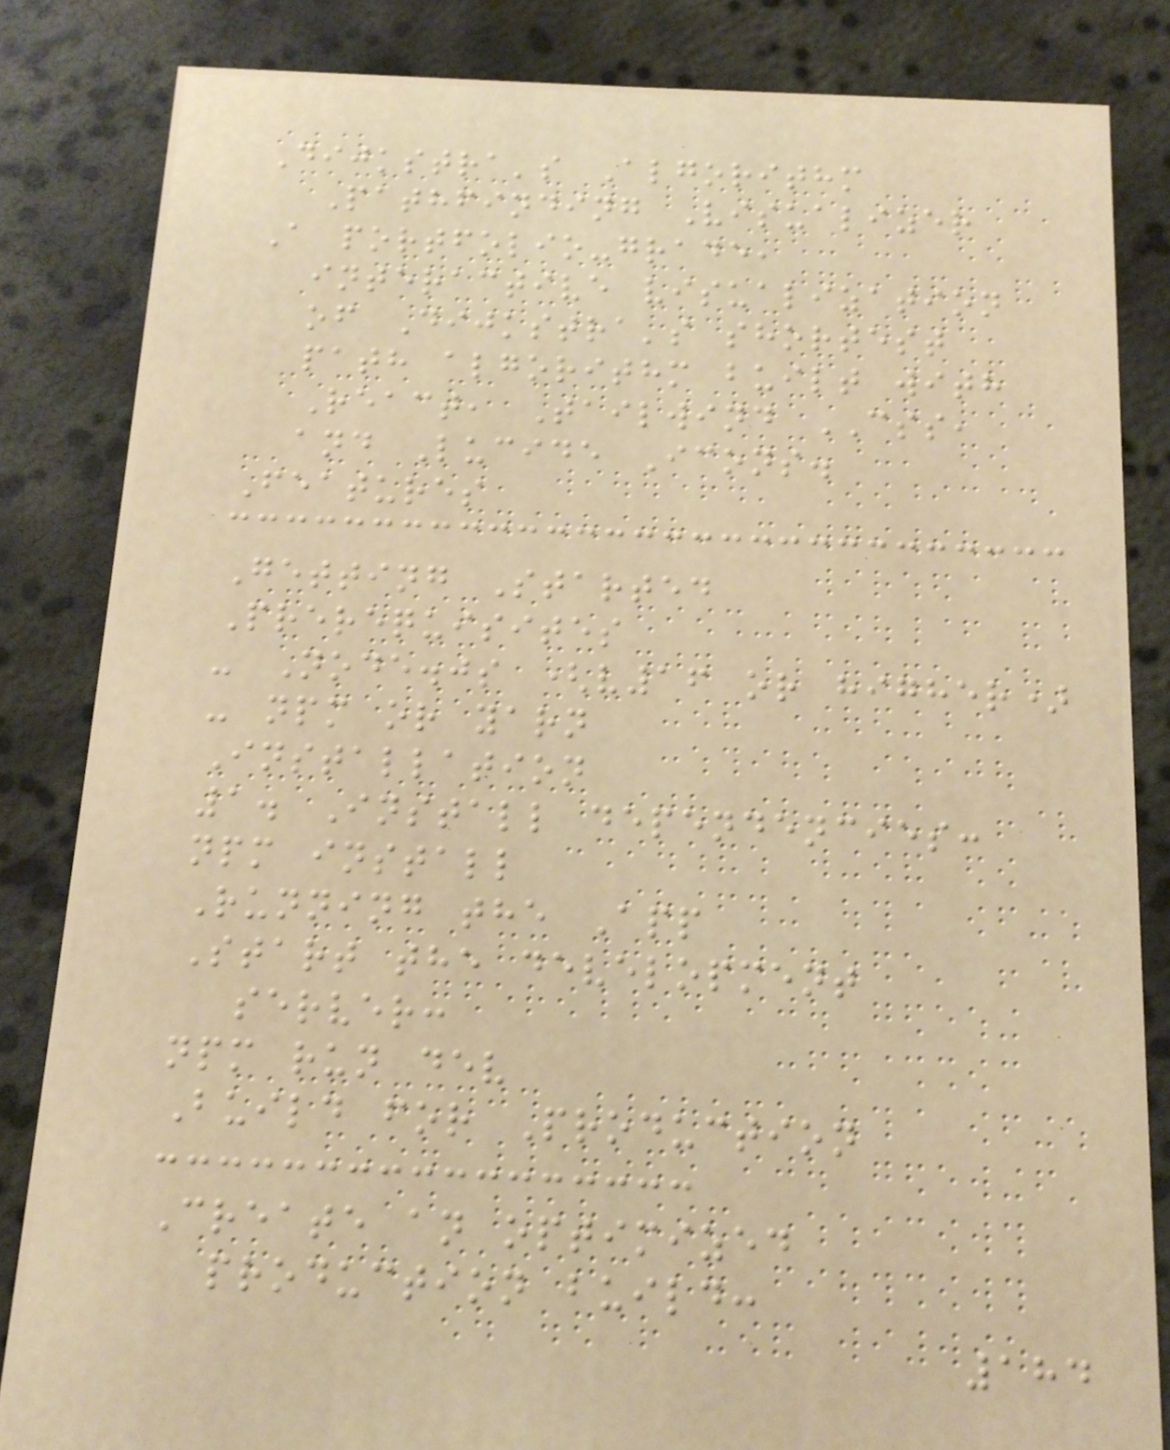Dijkstra's Algorithm
Pathfinding Visualizer
A portfolio-grade,
interactive visualization
of Dijkstra's shortest
path algorithm built with
React, Tailwind CSS,
and Lucide Icons.
Features
Getting Started
Prerequisites
- Node.js (v16 or higher)
- npm or yarn
Installation
1. Install dependencies:
npm install
Running the App
Start the development
server:
npm run dev
Build for Production
Create an optimized
production build:
184
